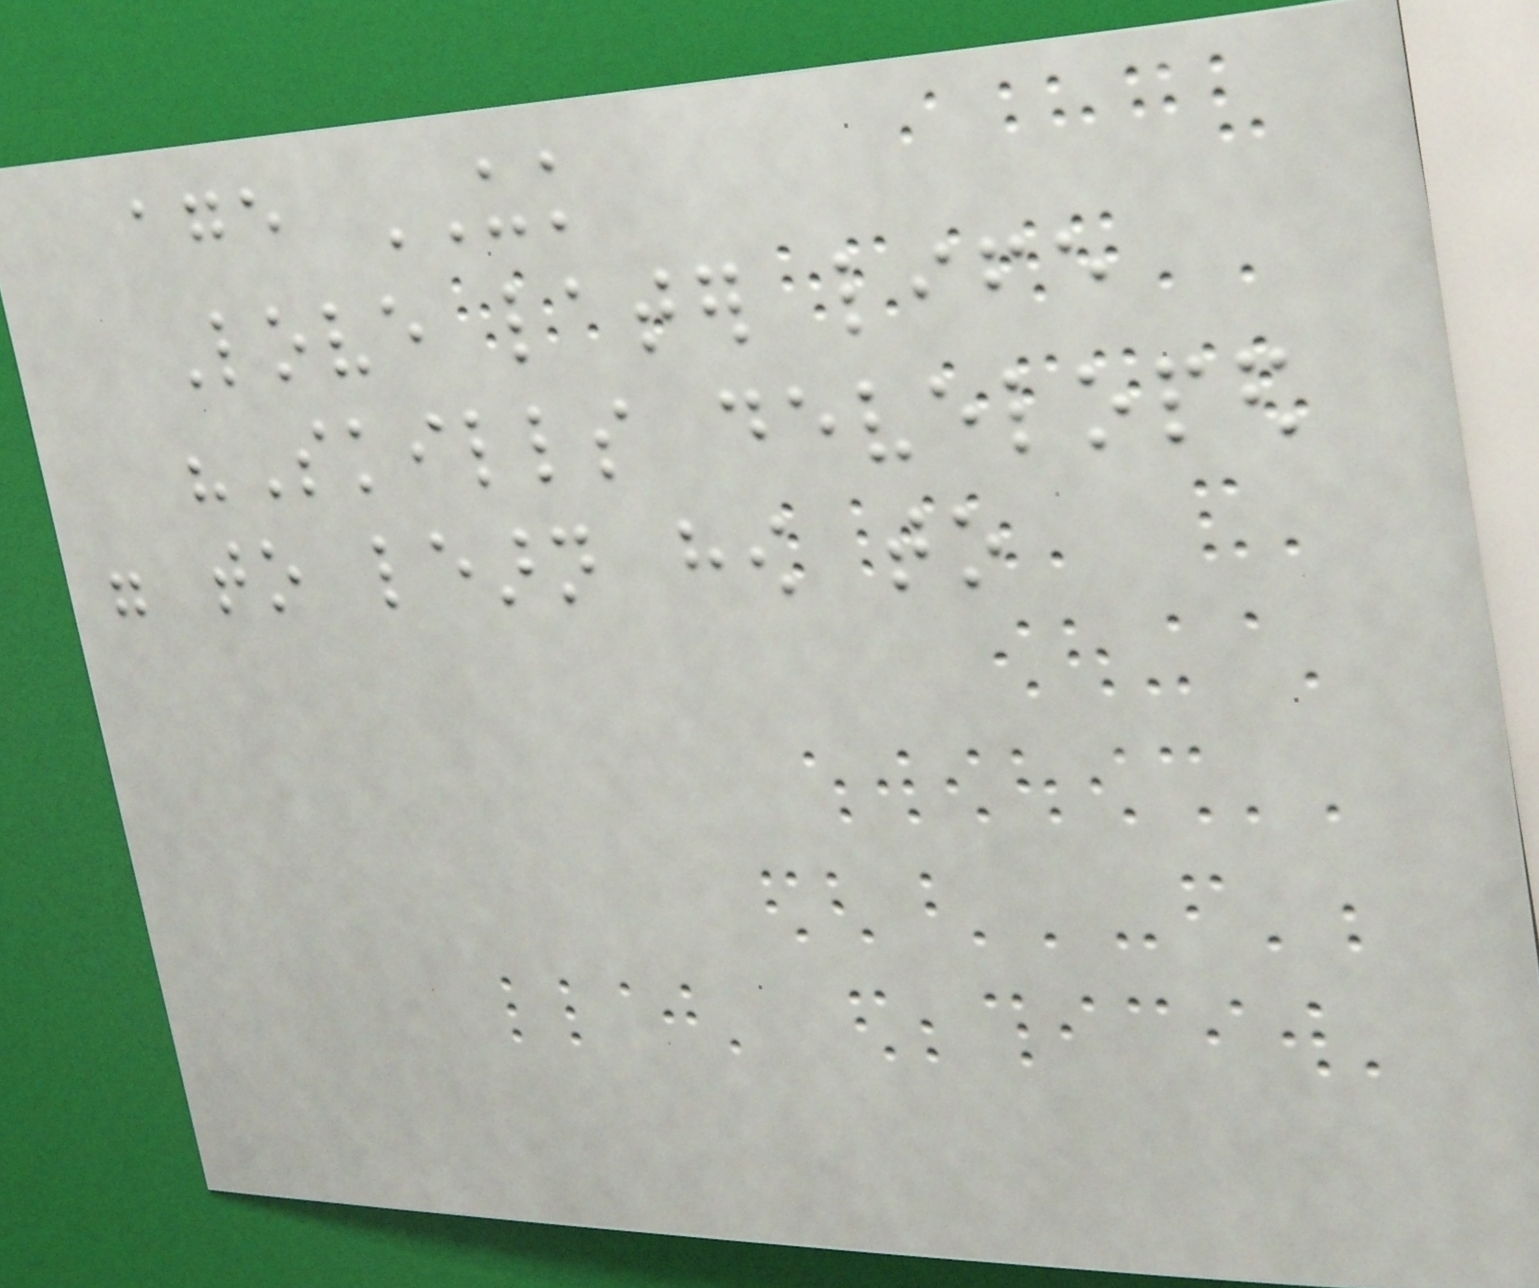age UK
Love later life
"Skills developed
were to learn how to
